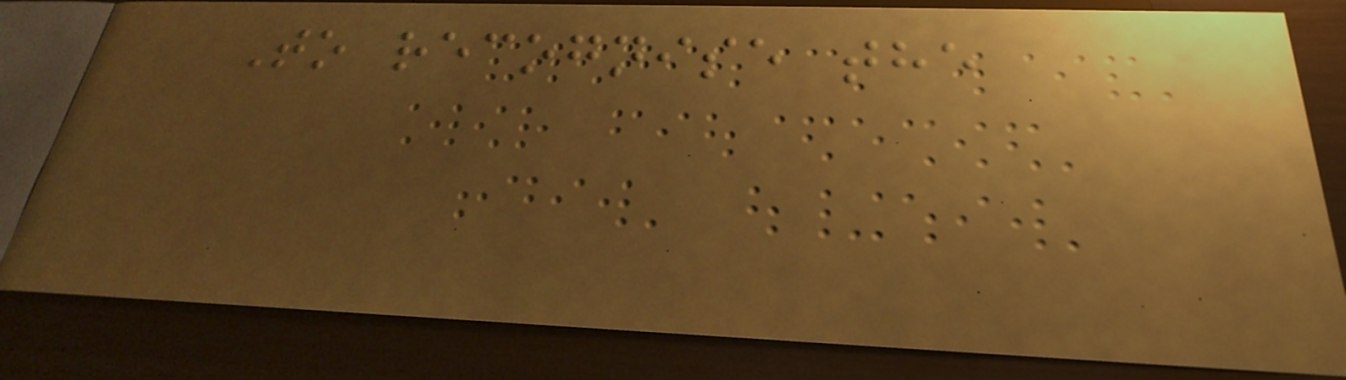To recognise the
